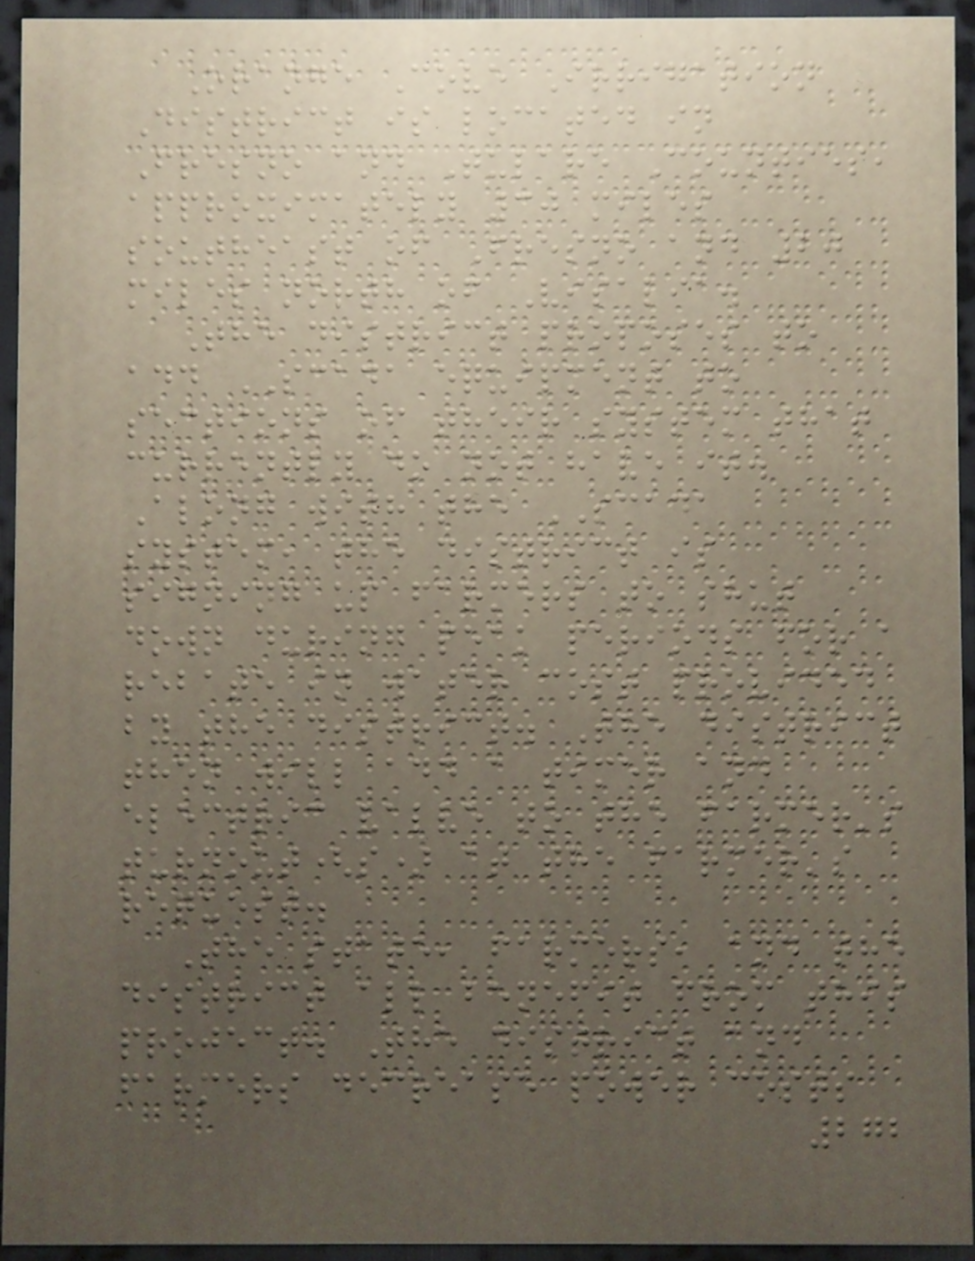Orange Cove Irrigation
District is located in
Fresno and Tulare Counties,
approximately 30 miles
southeast of Fresno and 20
miles north of Visalia.
The district proposes to
add SCADA equipment to
sections of their system that
currently do not have it.
Along with the SCADA
system, the district is
signing up farmers to shut
down during peak periods for a
rebate in water cost provided
by the district. The district
then will add a timer and
electric valve to the farmer's
turnout(s) at the farmer's
request.
The state, farmers, and the
district all benefit from this
project. The district and
farmers decrease power costs
272
